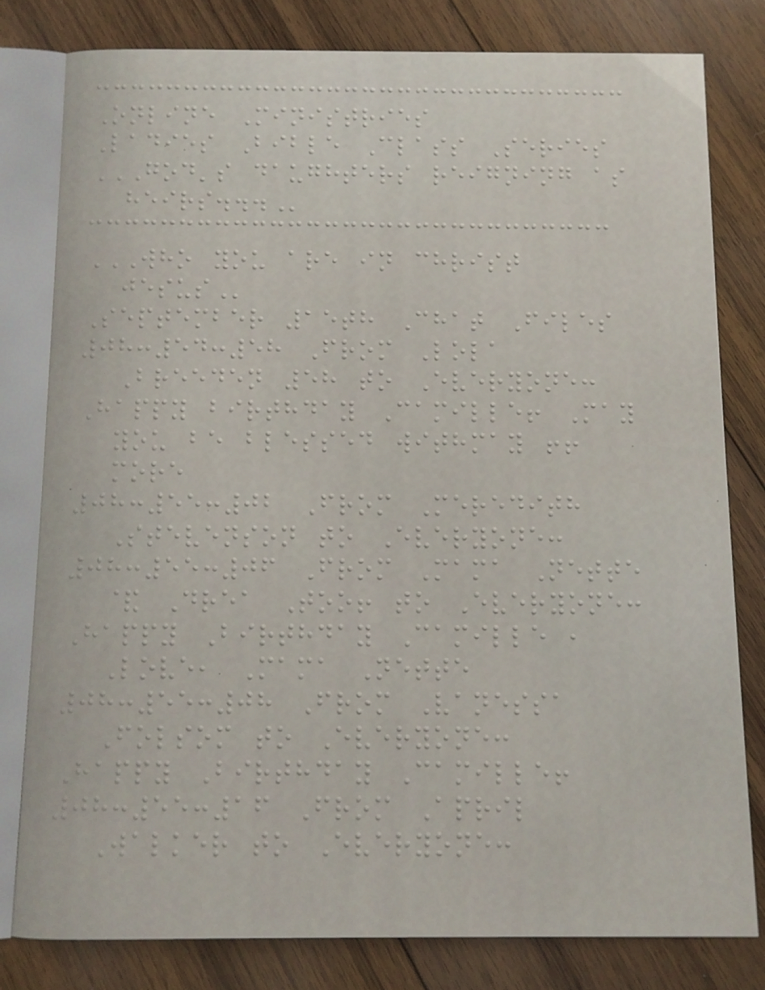Online Ministries
Ladies Bible Class Series
GOD'S DAUGHTERS REIGNING AS
HEIRS...
WHO YOU ARE IN CHRIST
JESUS
September 15th Chat Files
08:54:58 From Lola
Breeden 58 to Everyone:
Happy birthday Camille! May
you be blessed withmay !!
more
08:55:02 From Meredith
Stevenson to Everyone:
08:55:06 From Mama Nette
& Drea Too! to Everyone:
Happy Birthday Camille ,
Love, Mama Nette
08:55:08 From Vanessa
Folsom to Everyone:
Happy Birthday Camille!
08:55:16 From April
Walker to Everyone:
